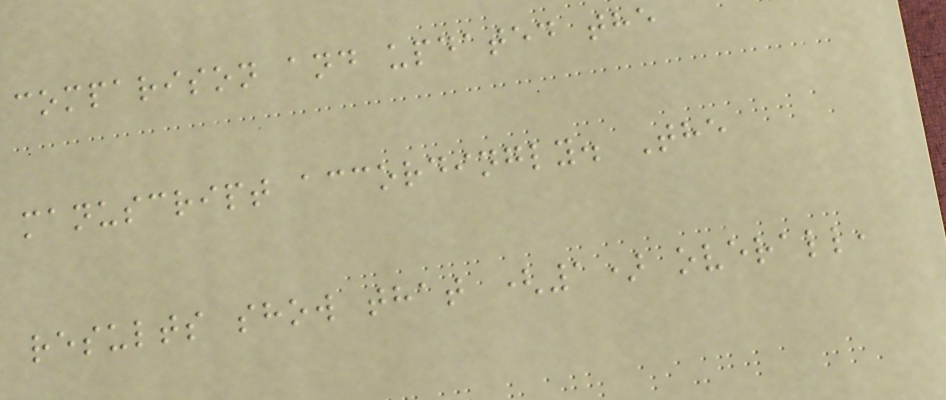comparison and updated the
manuscript accordingly. The
results show that (1) overall,
